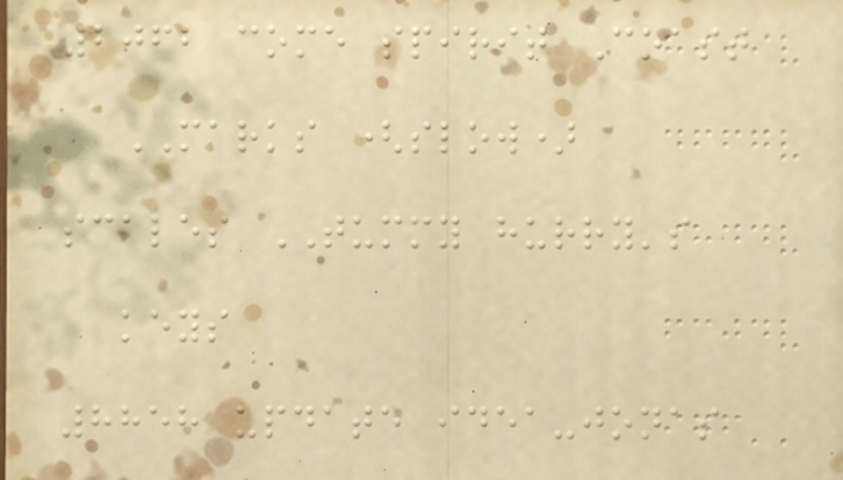2062 come spirit Coast
MARKS (slow)
scales TUMMY hurry's
keys
8858 update idea-jonas
